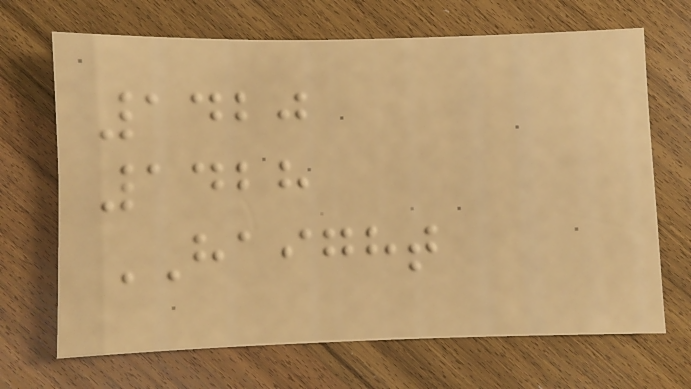1420
1428
HAIGHT
